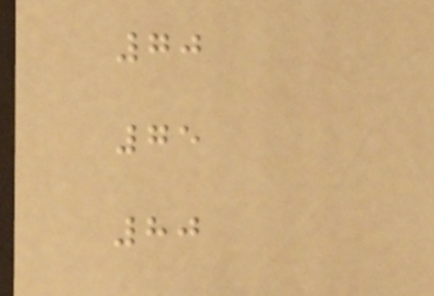70
75
80
